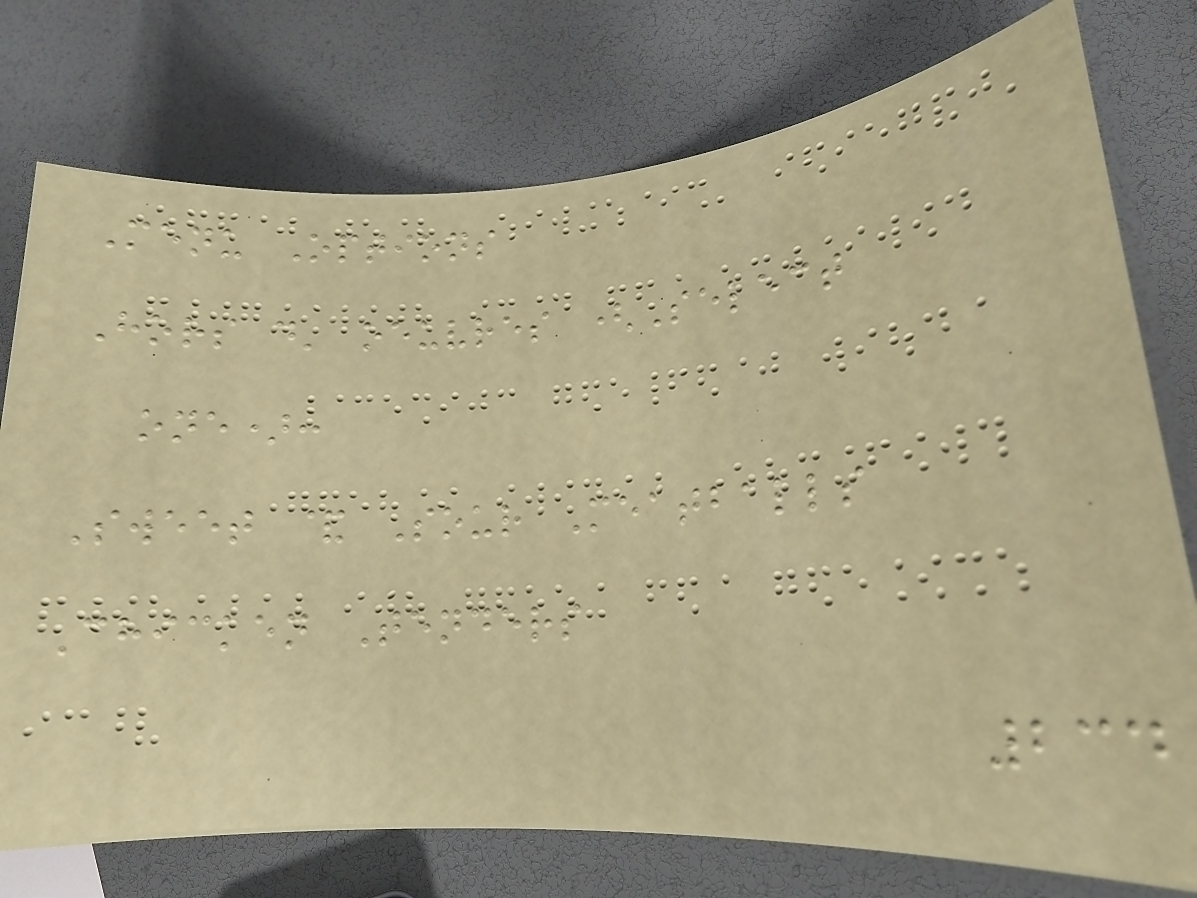Menu Options
Hors d' oeuvres (Select
one):
Sweet & Sour Meatballs
Chicken Tenders
234
